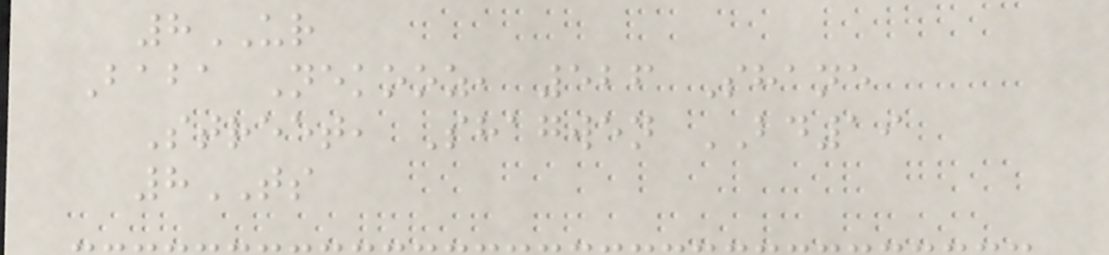8UR
Baba Nekooz, 526 Shane
Street, Shagwen BD19
8TS
